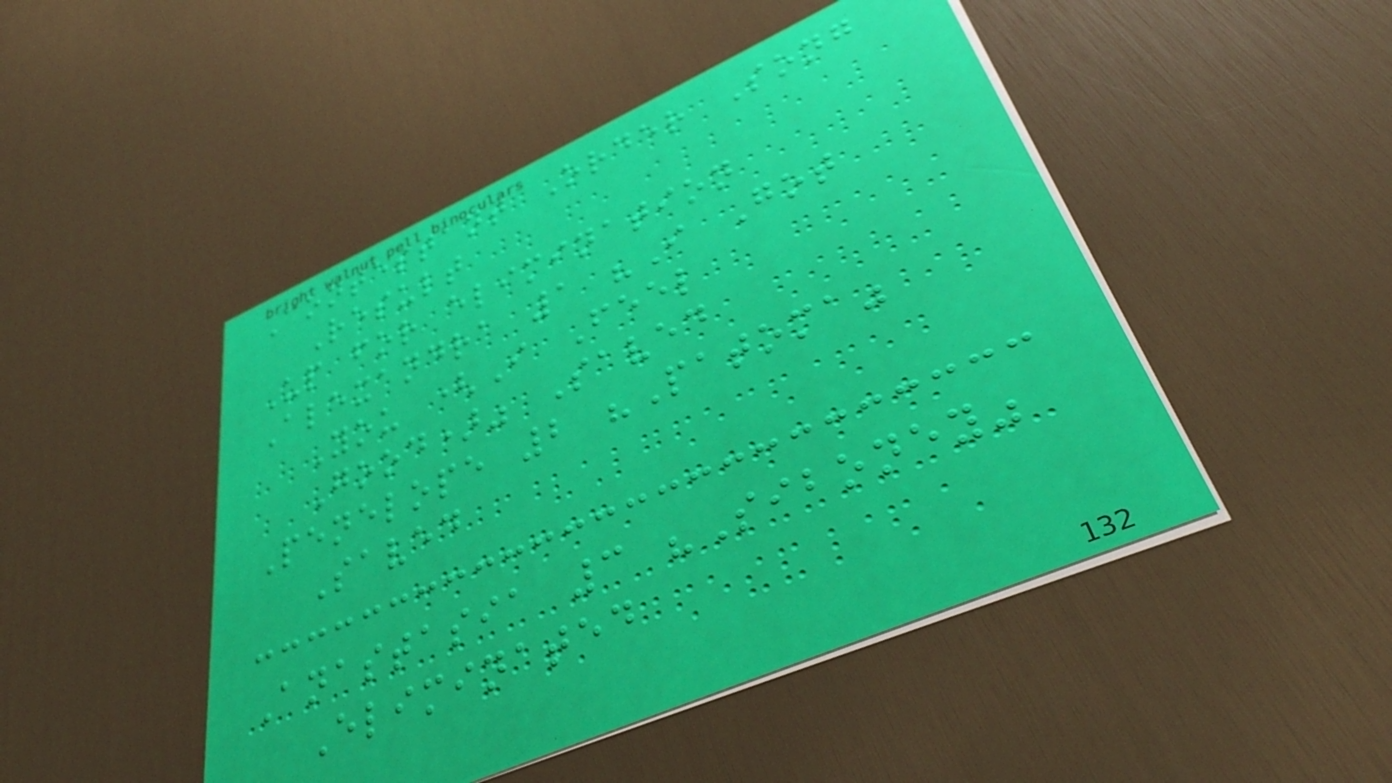Contestant Order Song
Result
Up for elimination
Alexandra 1 "I Got
You (I Feel
Good)" Saved
Penelope 2 "Patoma"
Saved
Anastasia 3 "Siboney"
Eliminated
